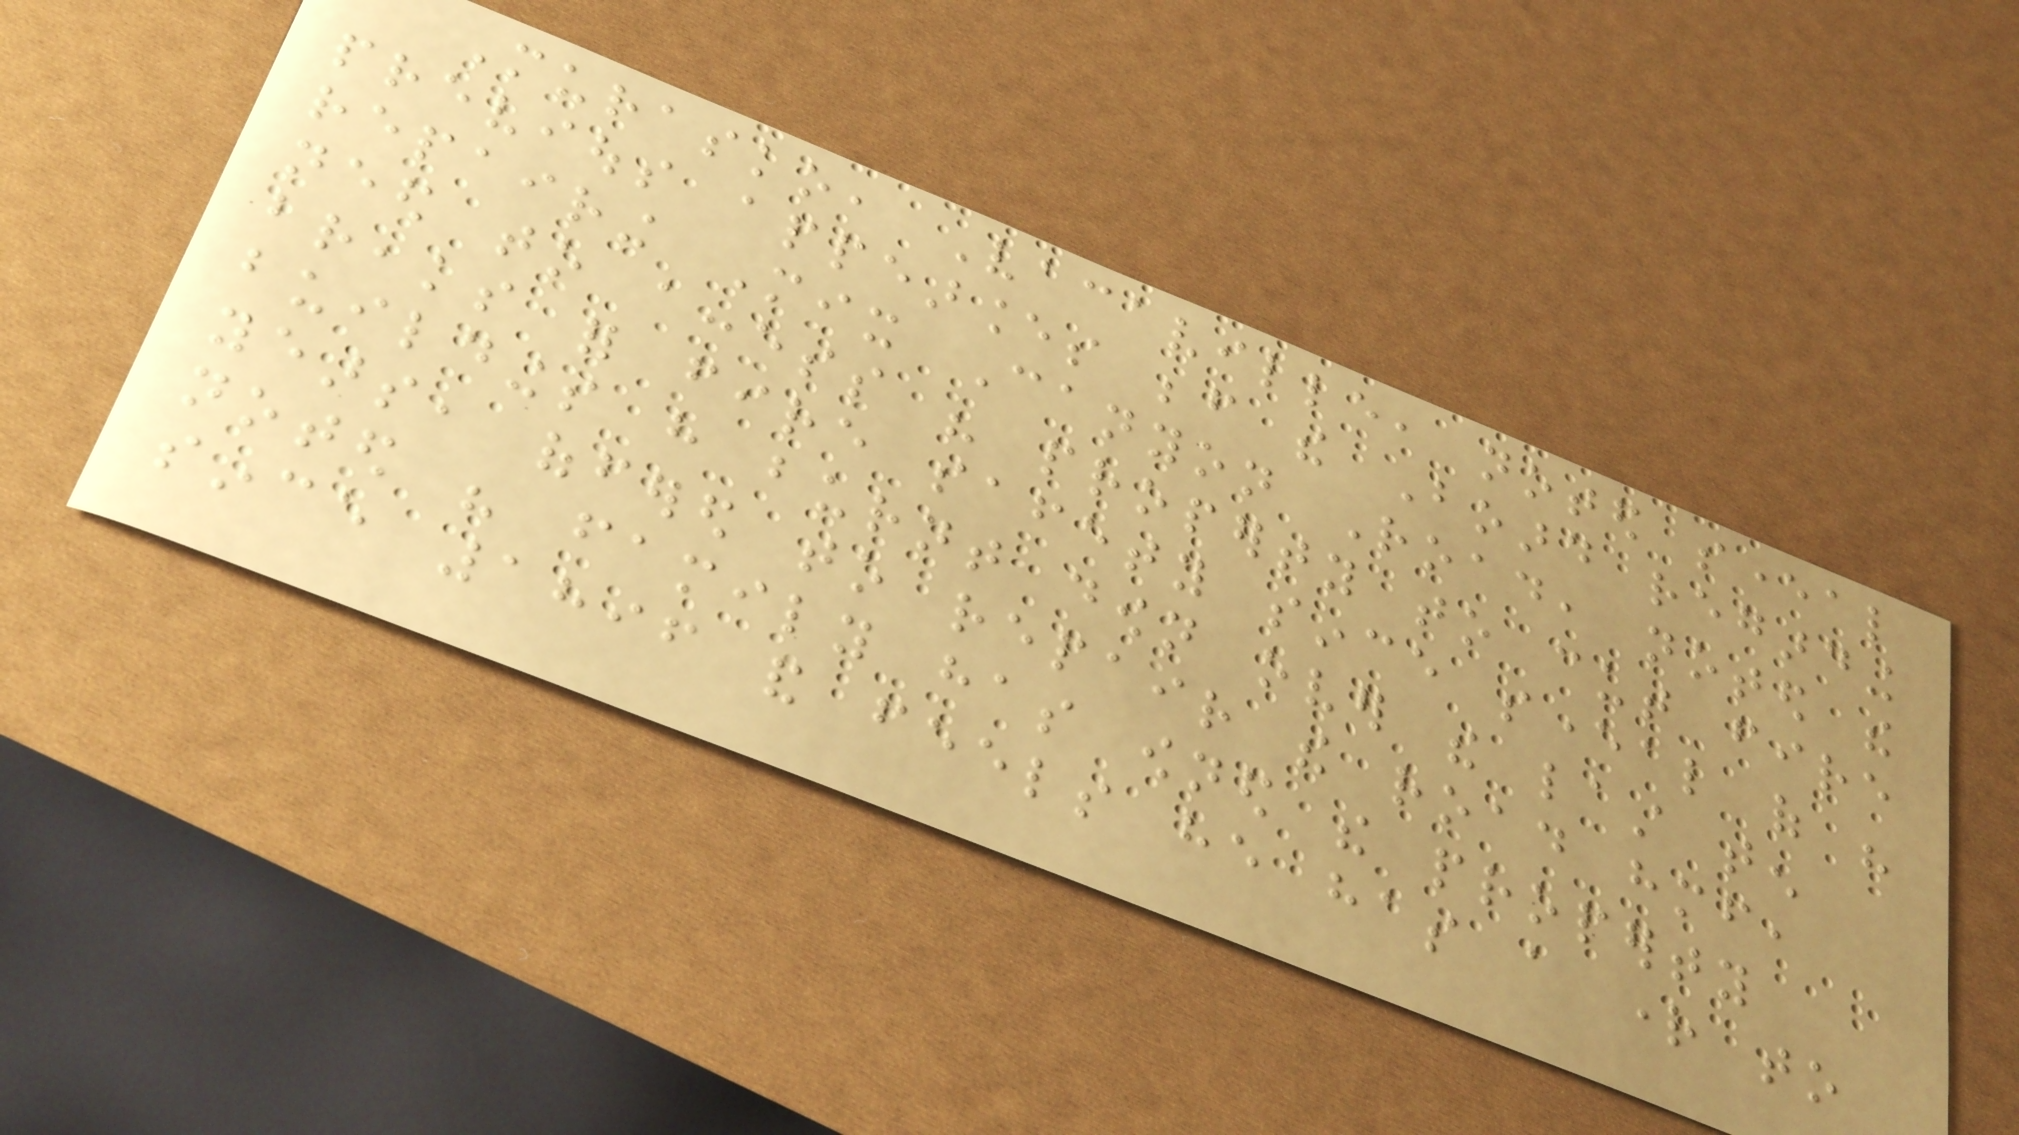Murasko, Vacaville, noted several
previous appearances before the Board regarding
repairing Mix Canyon Road, noted the
need to access his property to cut fire
breaks for fire safety since several of his
buildings have burnt down over the last ten
years, offered to repair the road himself,
noted his family has owned the property
since 1896 and feels he has a right to
